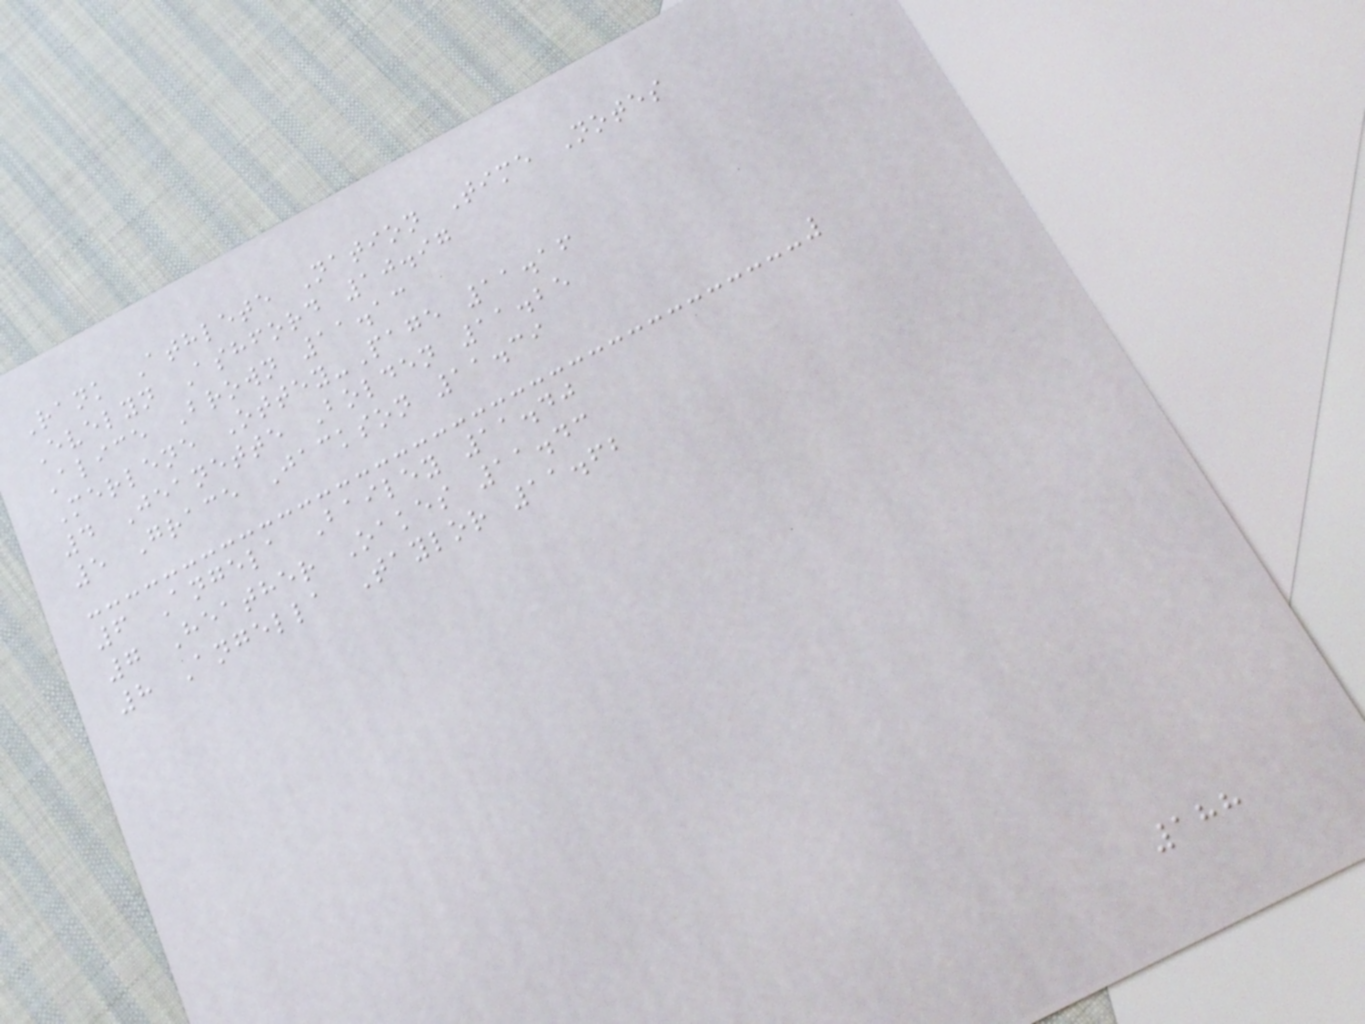Rank Athlete Nation Time Notes
Evelyn Ashford 10.97
Alice Brown 11.13
Merlene Ottey-Page 11.16
4 Jeanette Bolden 11.25
5 Grace Jackson 11.39
6 Angela Bailey 11.40
7 Heather Oakes 11.43
8 Angella Taylor 11.62
188
